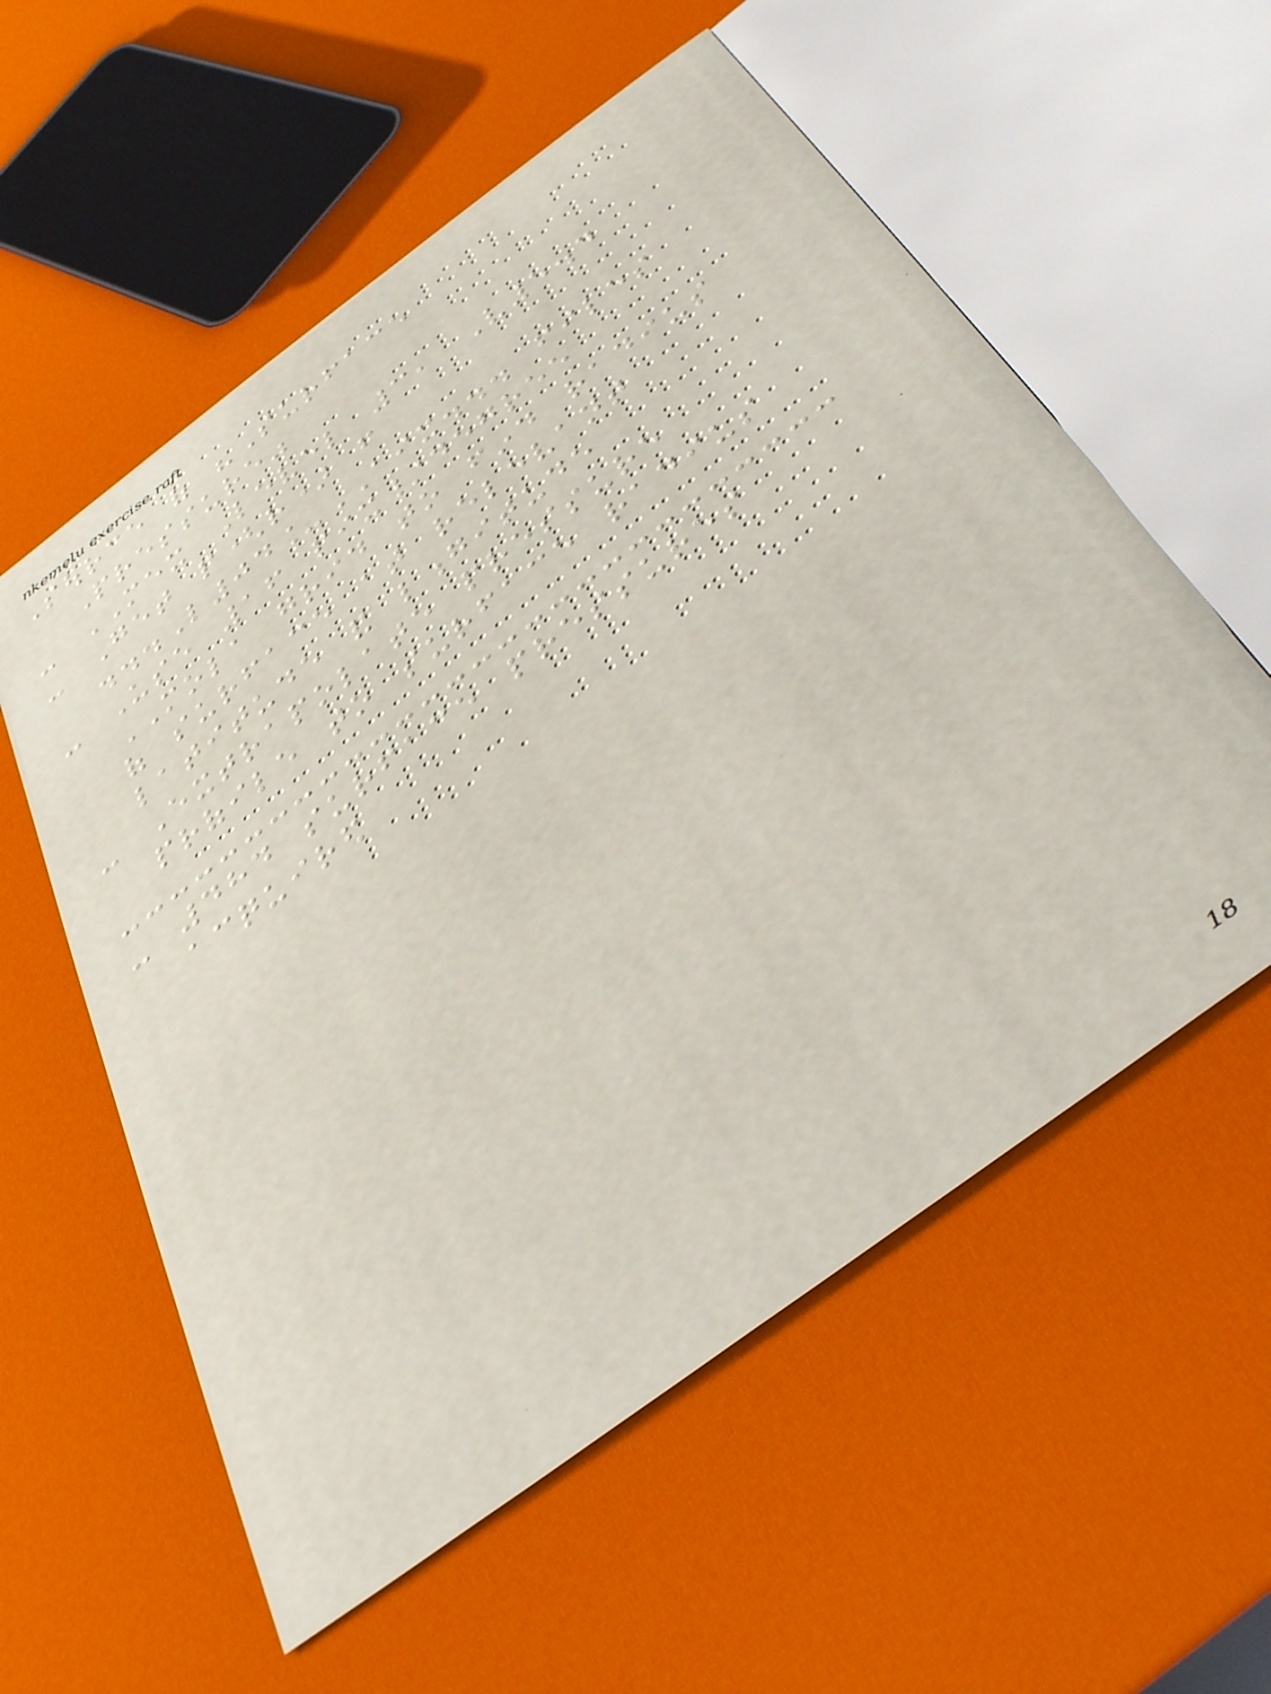Source of "Surface
Pressure"
- MEX Level 3, V5.4
- Get p(r) from
...L04_AIX... files
- Use 16 pix/degree
MOLA grid to find radius
of surface at relevant
latitude and longitude
- Extrapolate pressure
profile to surface radius
- 484 surface pressures
acquired
